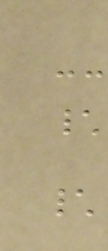\
\
